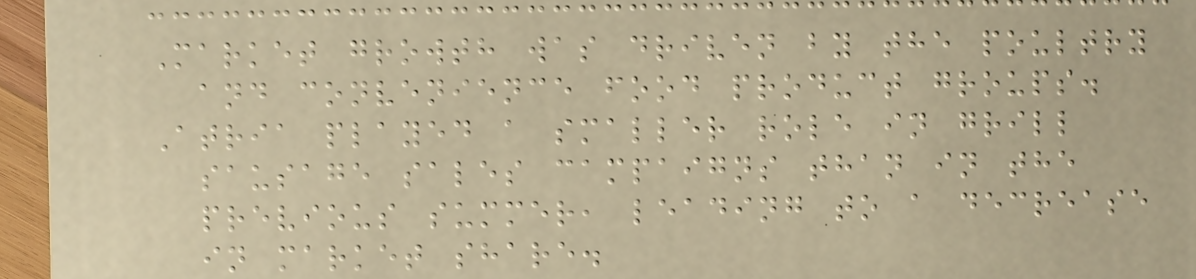Market growth was driven by the poultry
and convenience food product groups.
Atria played a smaller role in grill
sausage sales campaigns than in the
previous summer, leading to a decrease
in market share.
